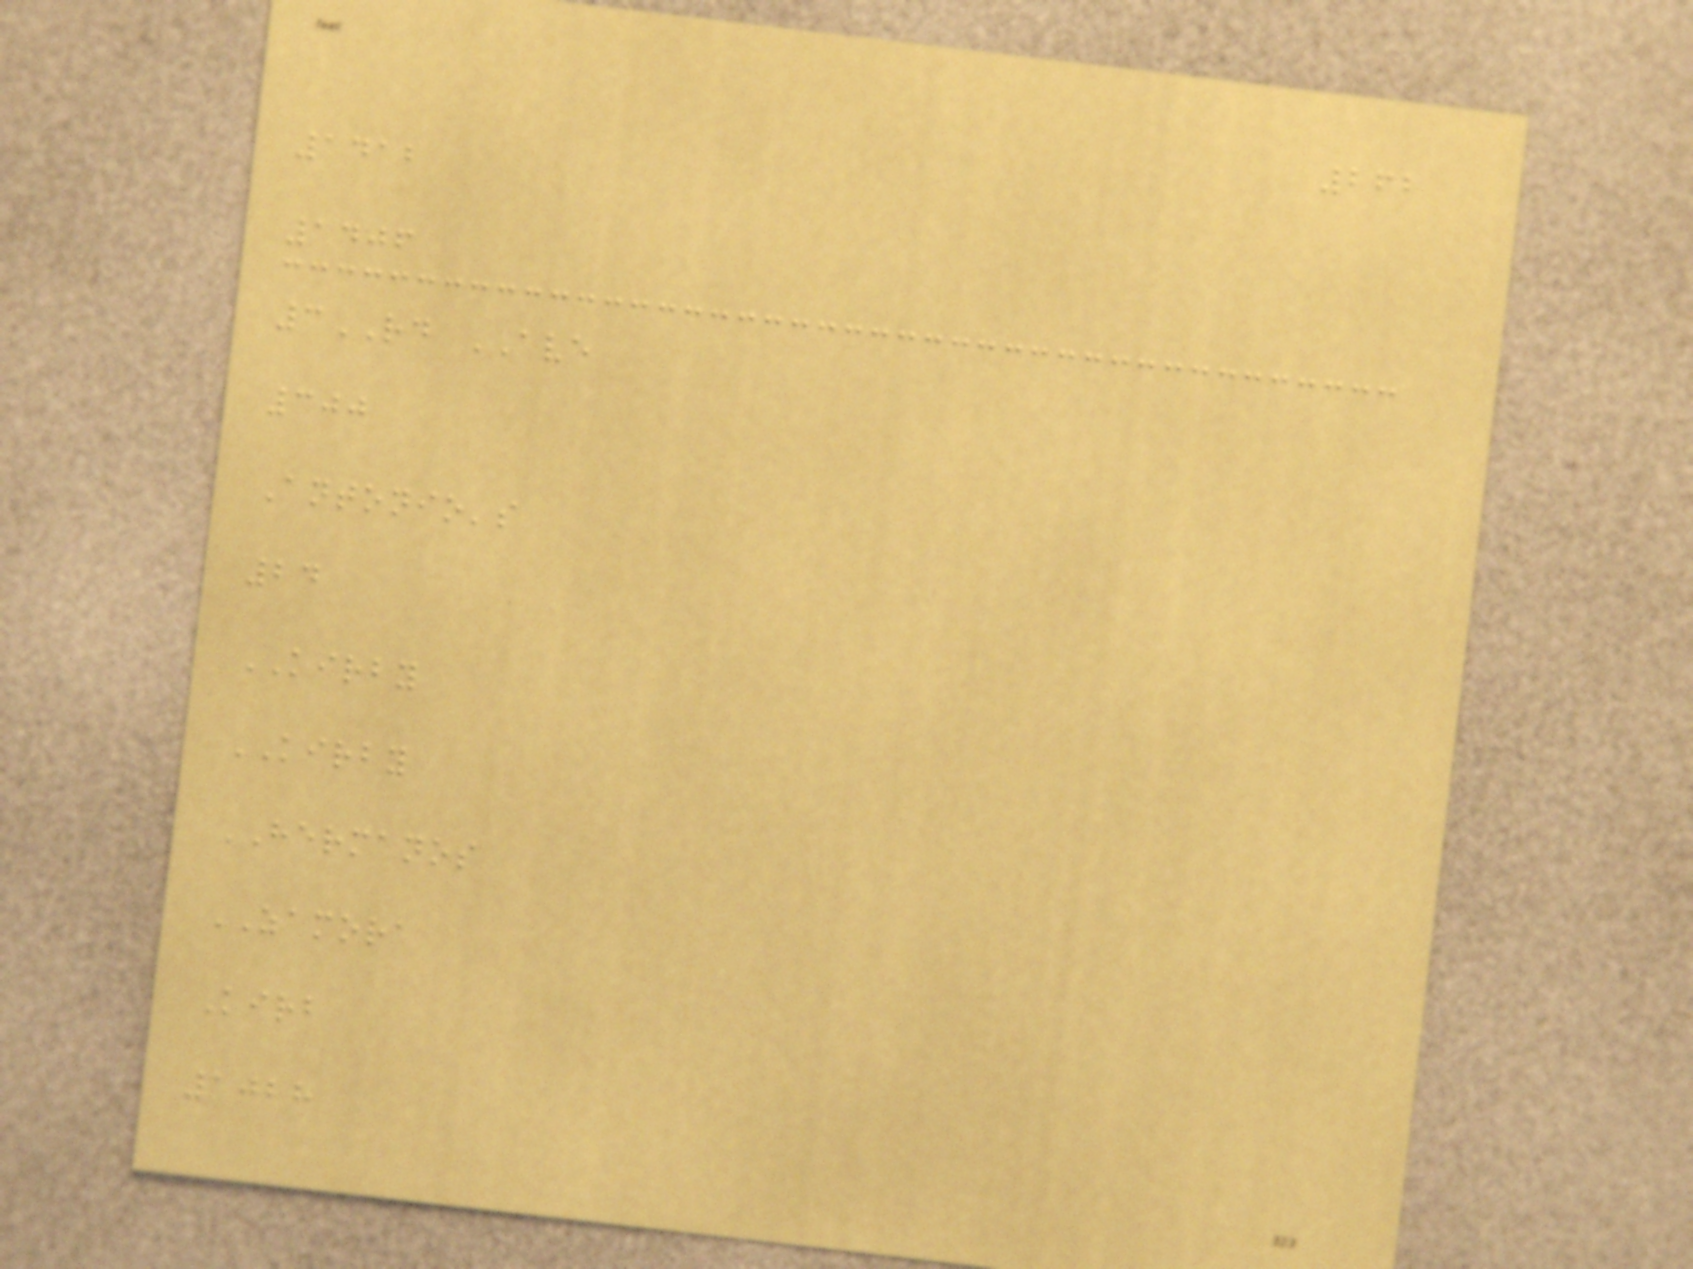262
1412
1406
3RD AVE
300
Antonio's
24
KIRBY
KIRBY
HERMANOS
ZAMORA
Kirb
1028
